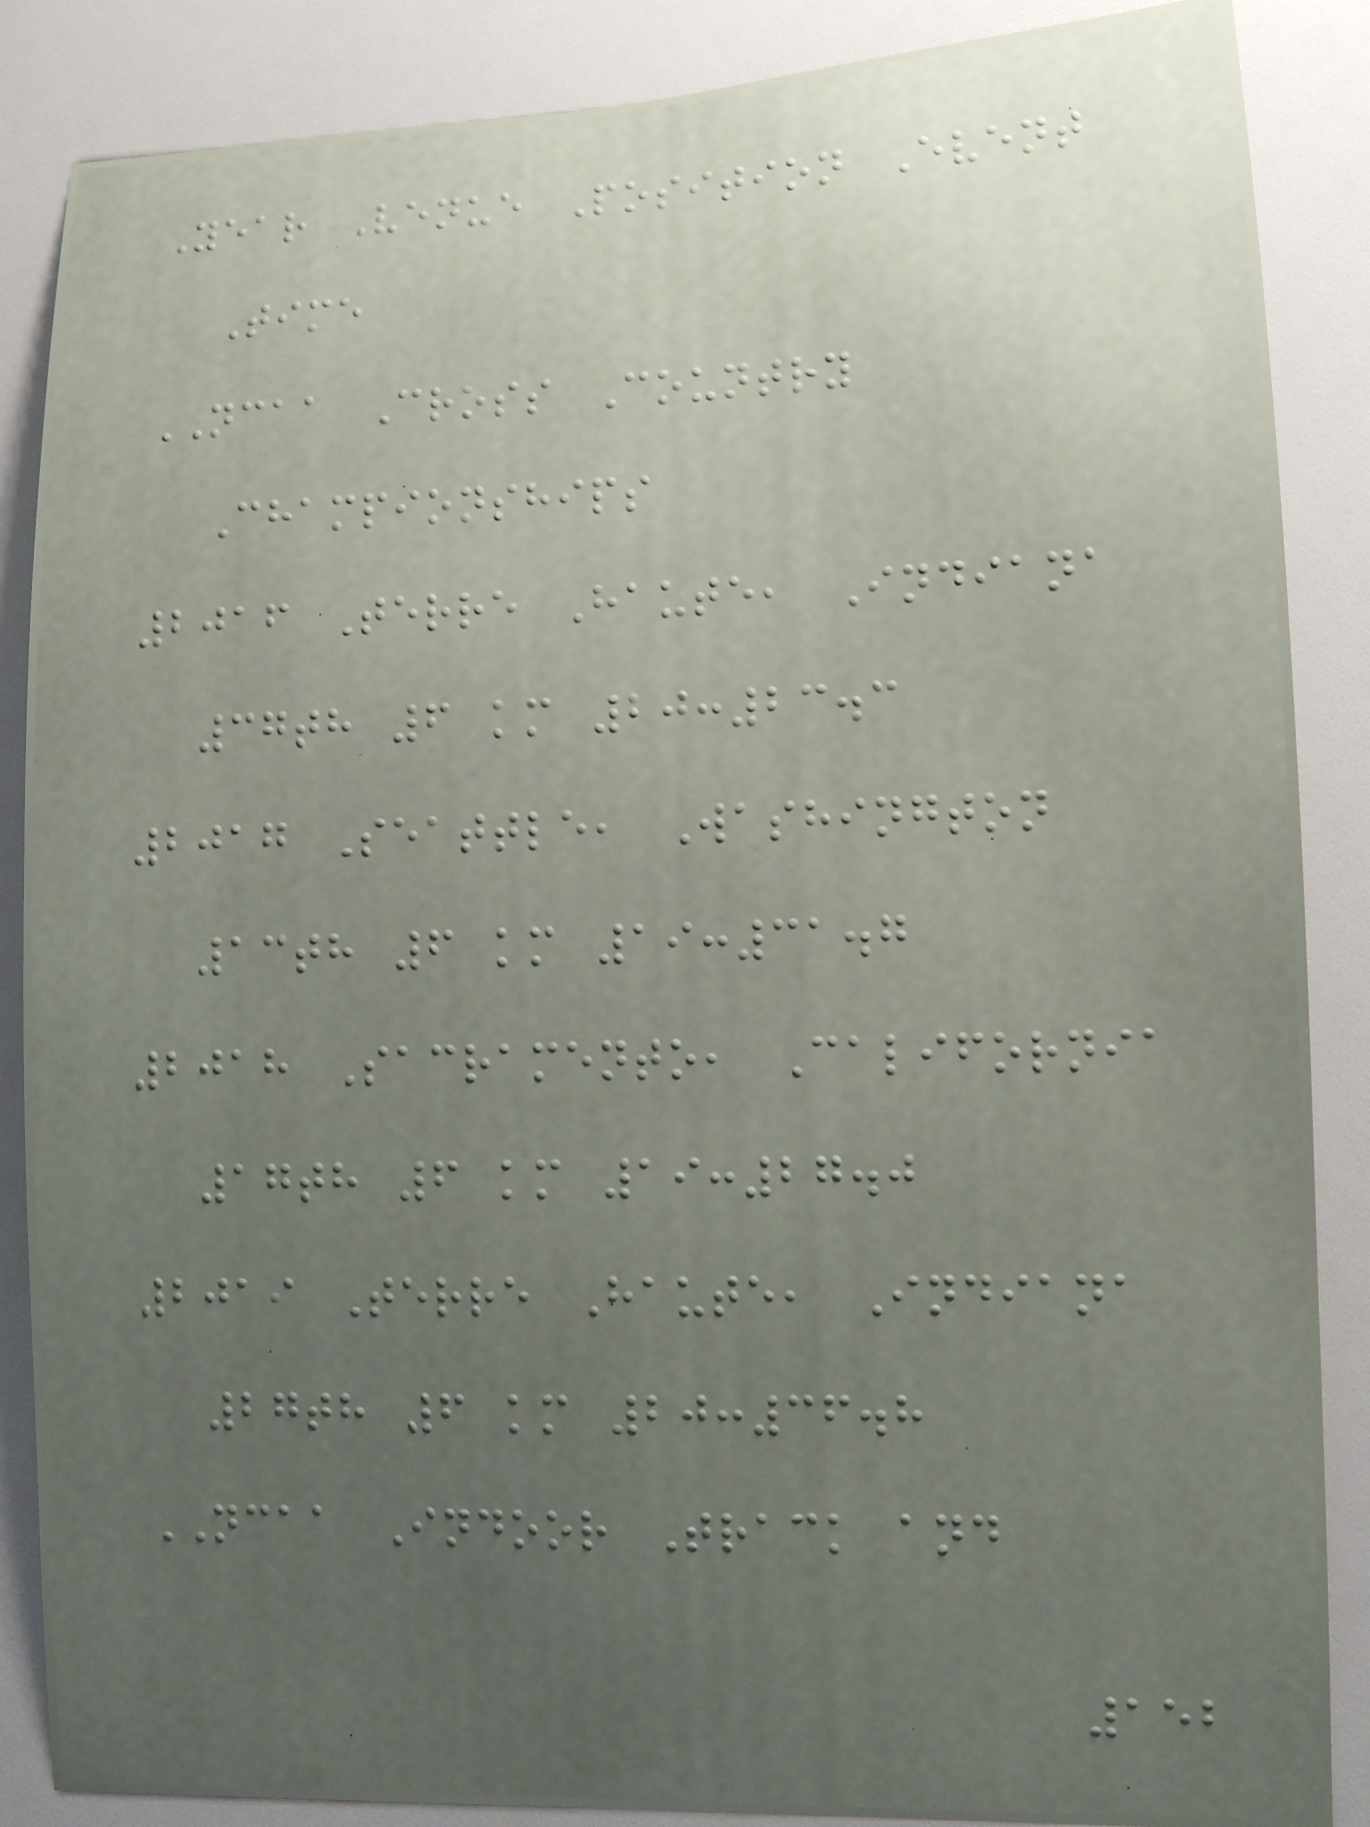Year Venue Position Event
Time
NCAA Cross Country
Championships
2016 Terre Haute, Indiana
37th 6 km 20:23.3
2017 Seattle, Washington
13th 6 km 19:31.7
2018 Sacramento, California
17th 6 km 19:27.0
2019 Terre Haute, Indiana
27th 6 km 20:36.8
NCAA Indoor Track and
152
